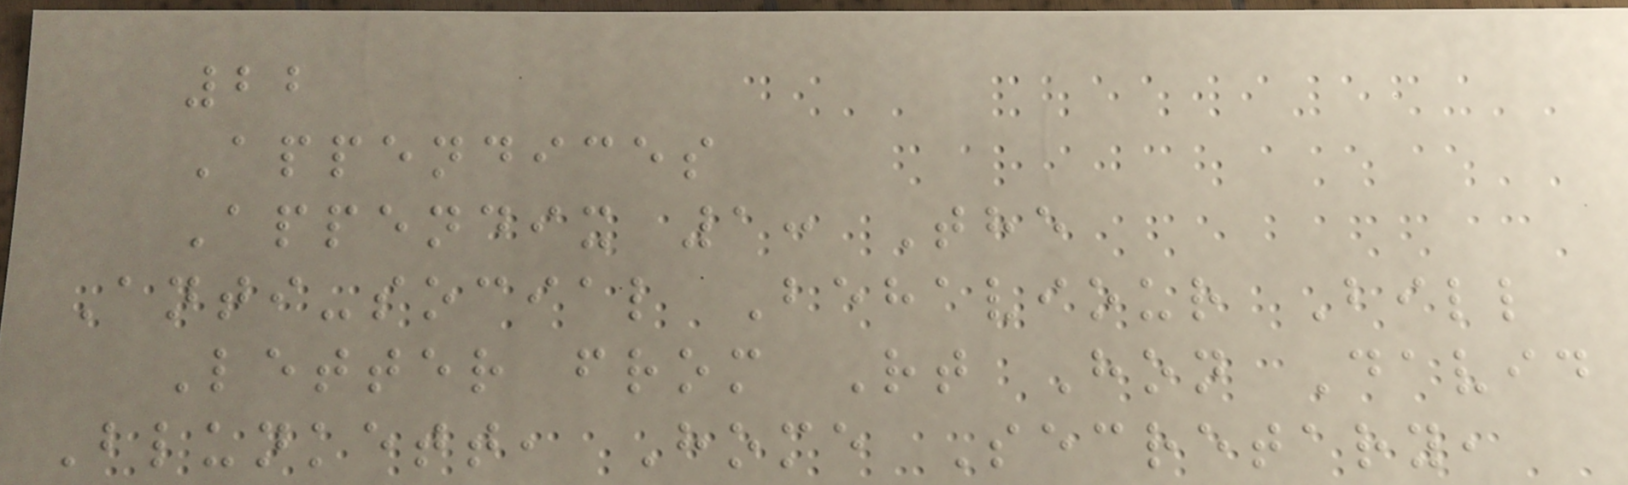22
Appendices
Appendix 1: The
Anti-social Behaviour Bill
Letter from Rt Hon David
Blunkett, Home Secretary,
